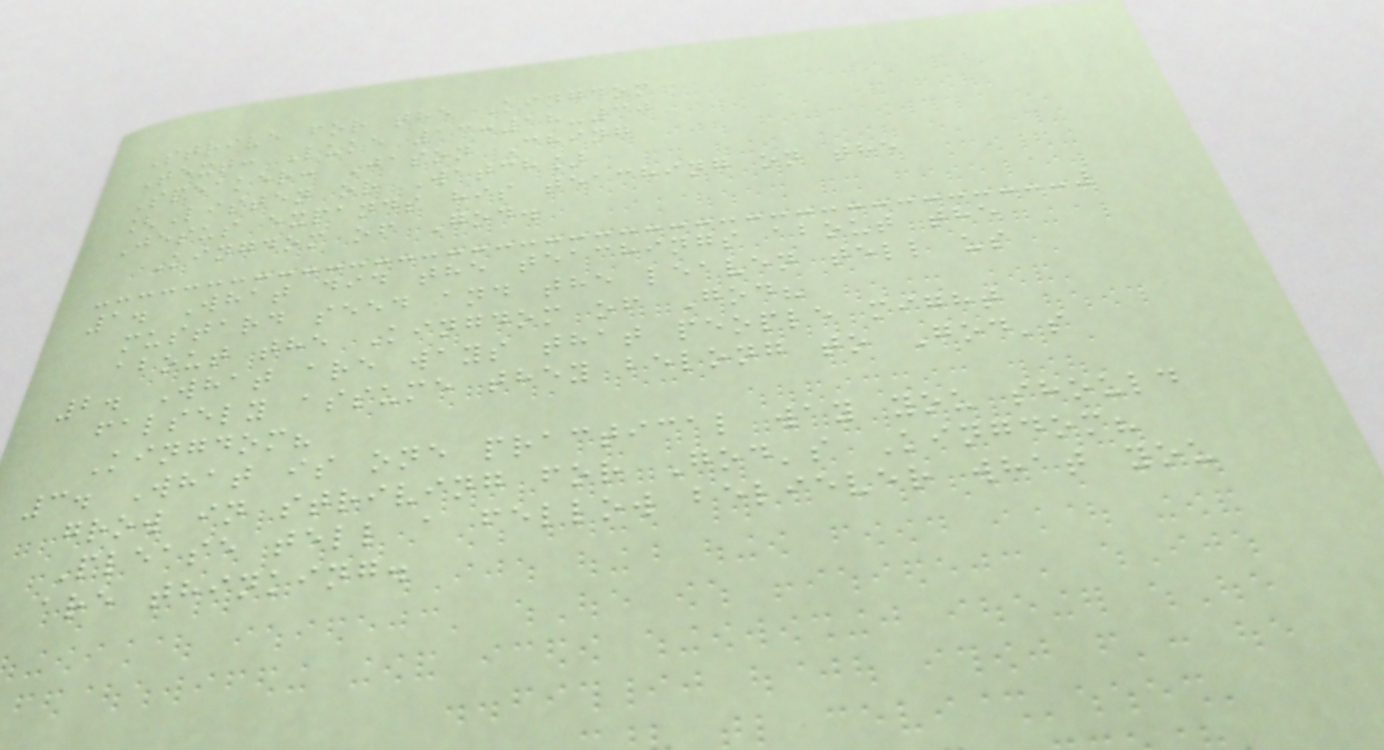Strive for the Kingdom
Text: Luke 13:18-30
Speaker: Jason Ching
[Listen or Watch]
Jesus expands his teaching on the
Kingdom of God.
1. What did the teachings about the
mustard seed and the leaven tell us
about the Kingdom of God?
2. What are ways that people might
falsely assume they belong to God's
Kingdom?
3. What is one practical way you should
grow in striving for God's Kingdom?
Please tell a fellow believer what you
are thinking.
